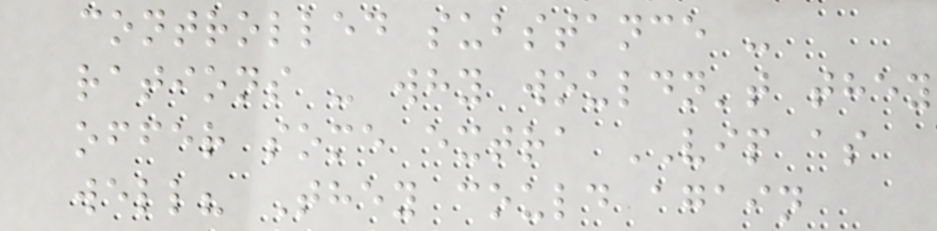controlled substance -
rations - why wouldn't they
offer some extra VIP as
well? They could again
